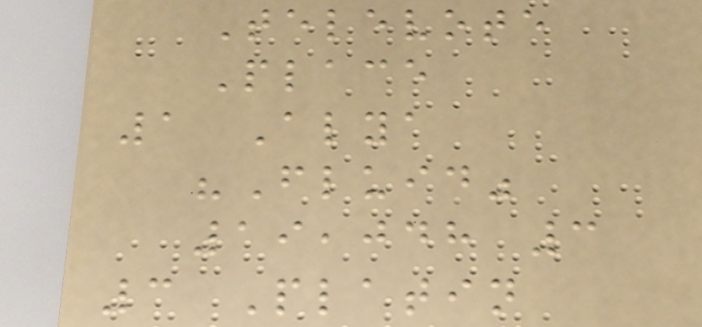Televote
Place
1 Alya
"Fluid"
19,048 3
3 Platin
